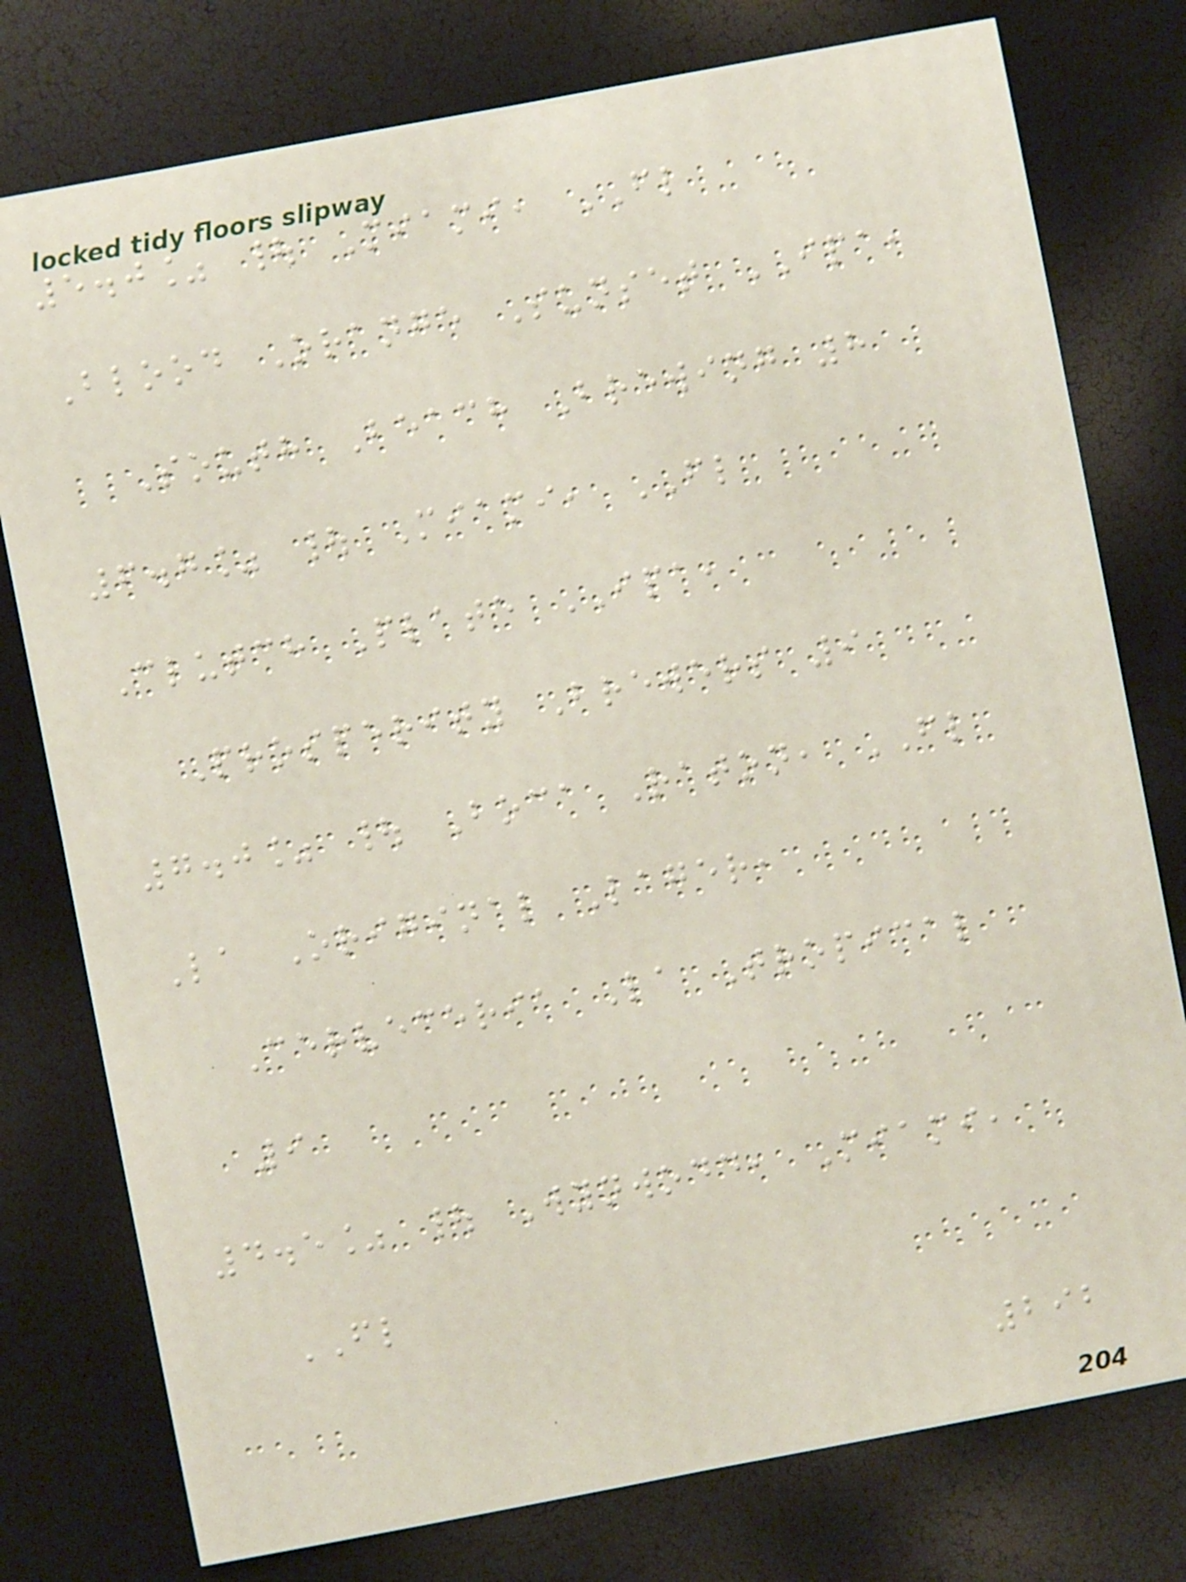5.0% | Miami, FL
Blood Orange Sunset IPA,
South Beach Brewing 8
6.7% | Miami, FL
Clutch Plate IPA,
Prosperity Brewers 9
7.0% | Boca Raton, FL
La Original Lager,
Cerveceria La Tropical
9
4.5% | Wynwodd, Miami,
FL
292
